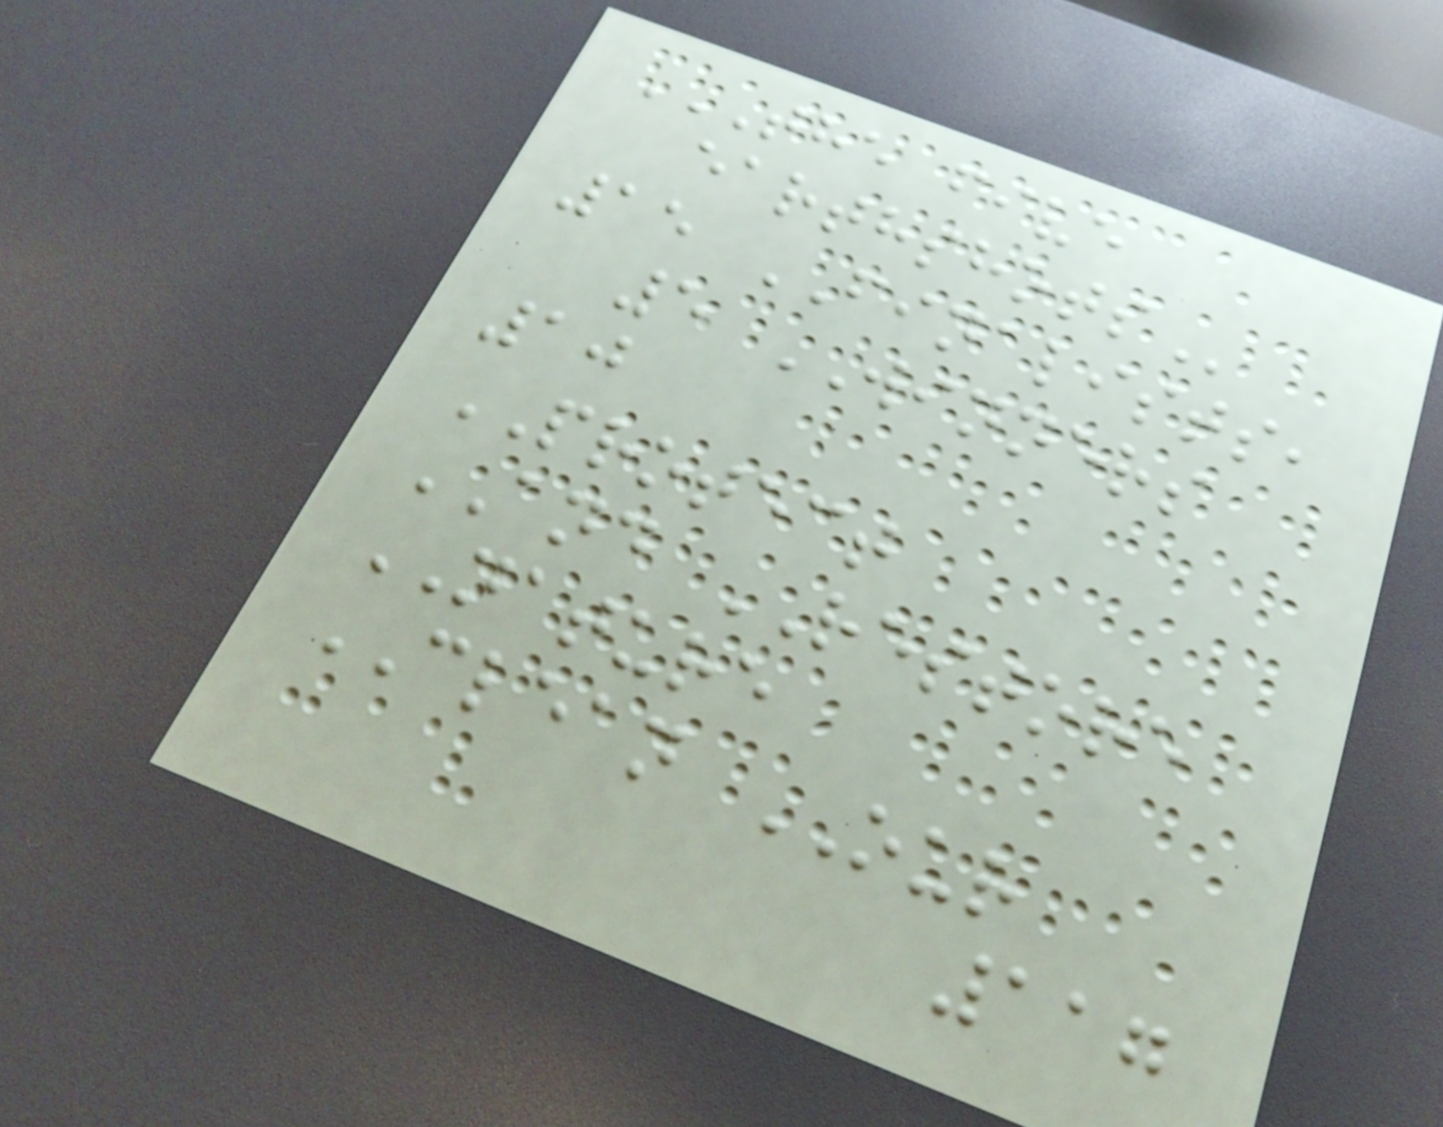THE FIVE
EARTHSHOTS
15 FINALISTS,
5 WINNERS
10
PROTECT
AND RESTORE
NATURE
CLEAN OUR
117
